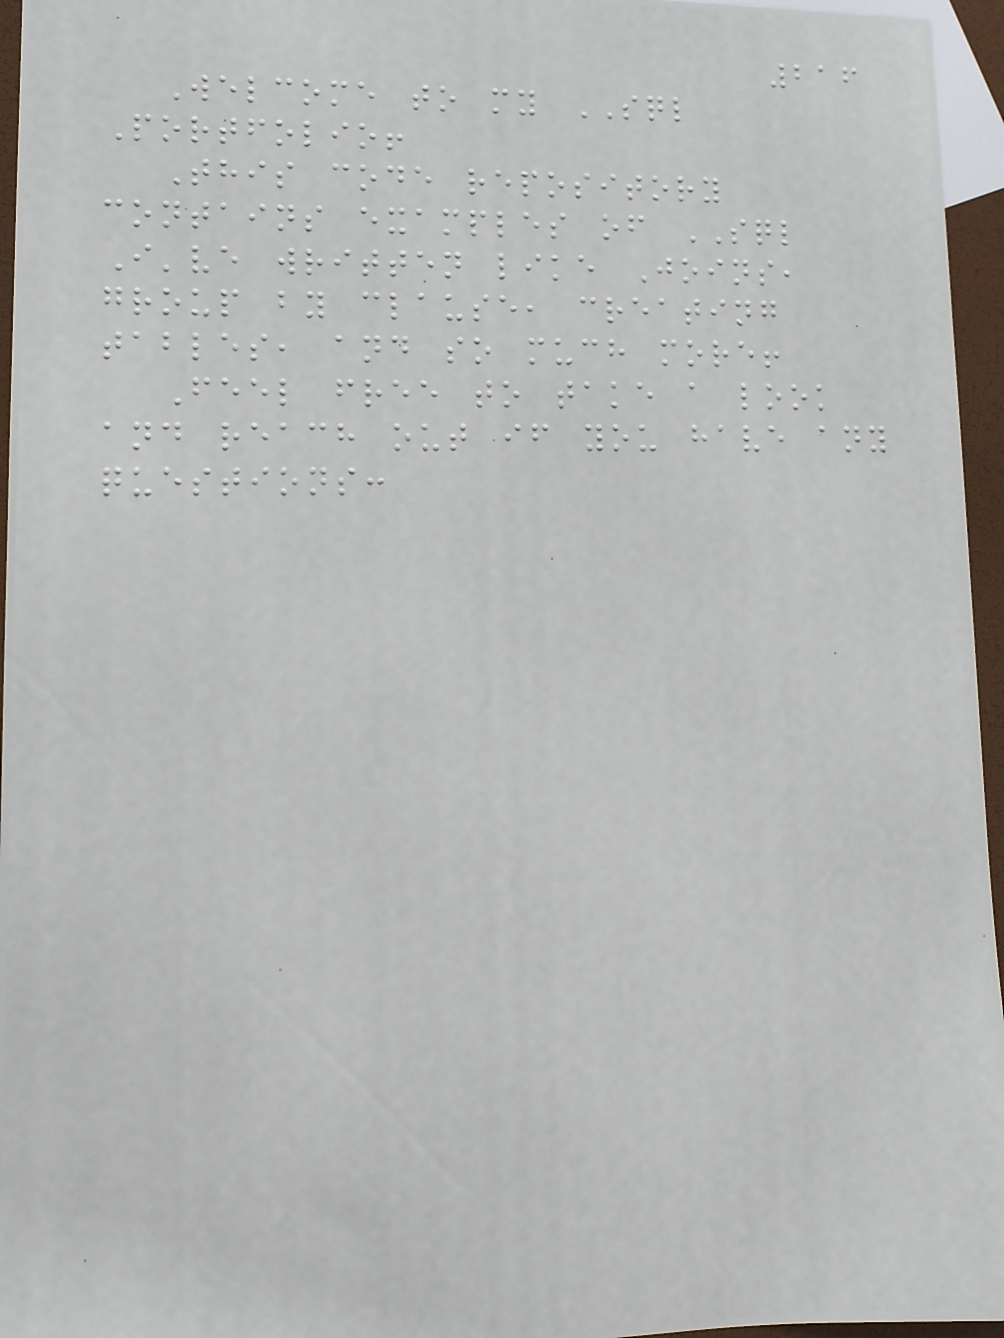216
Welcome to my SQL
Portfolio!
This code repository
contains examples of SQL
I've written like Joins,
group by clause, creating
tables, and so much more!
Feel free to take a look
and reach out if you have any
questions:
